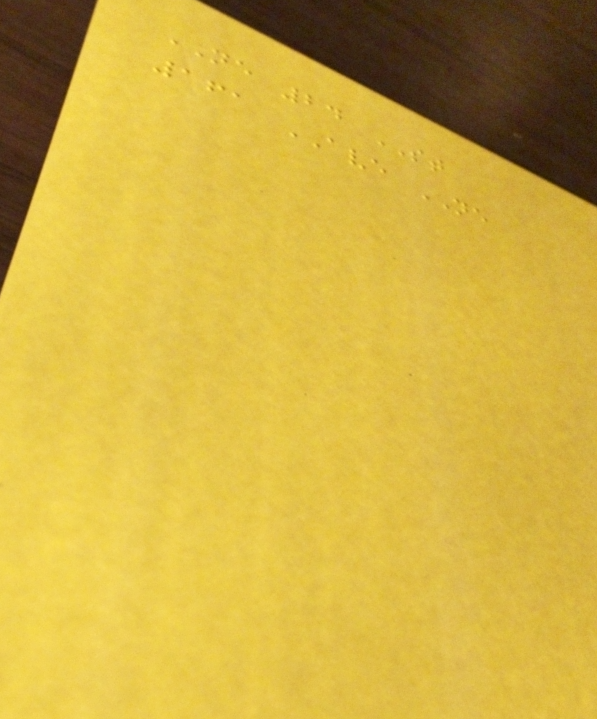NE 24 ST
161 AVE NE
